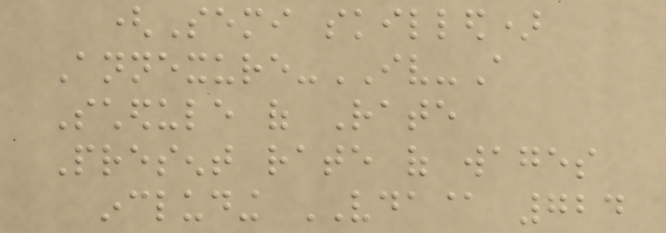(Semi skilled)
Annexure-IV-A
Schedule of Rate
Present rate of wages
including VDA@ 724
